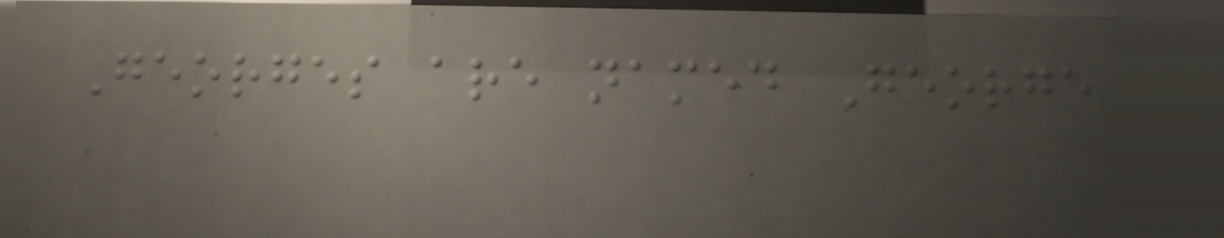Georges are named George
